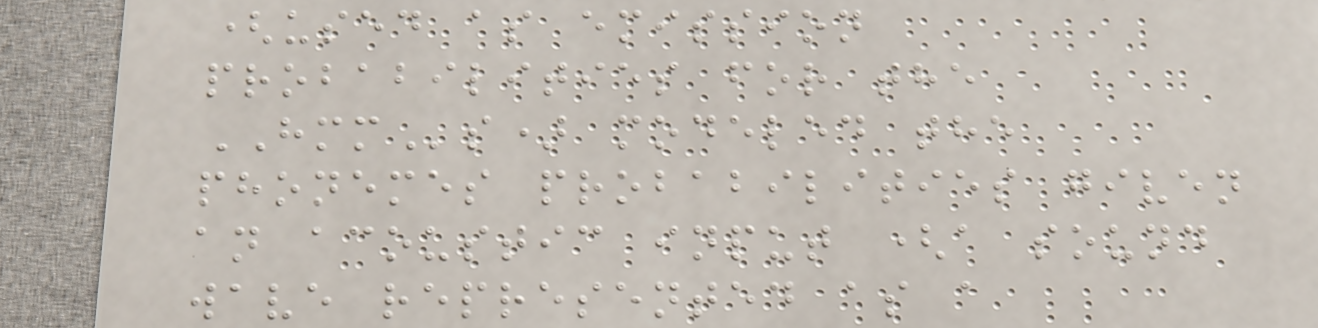(used as emission
probabilities for the
HMMs) modeled the
phonemes probabilities given
an acoustic input (a sound
wave represented as a
